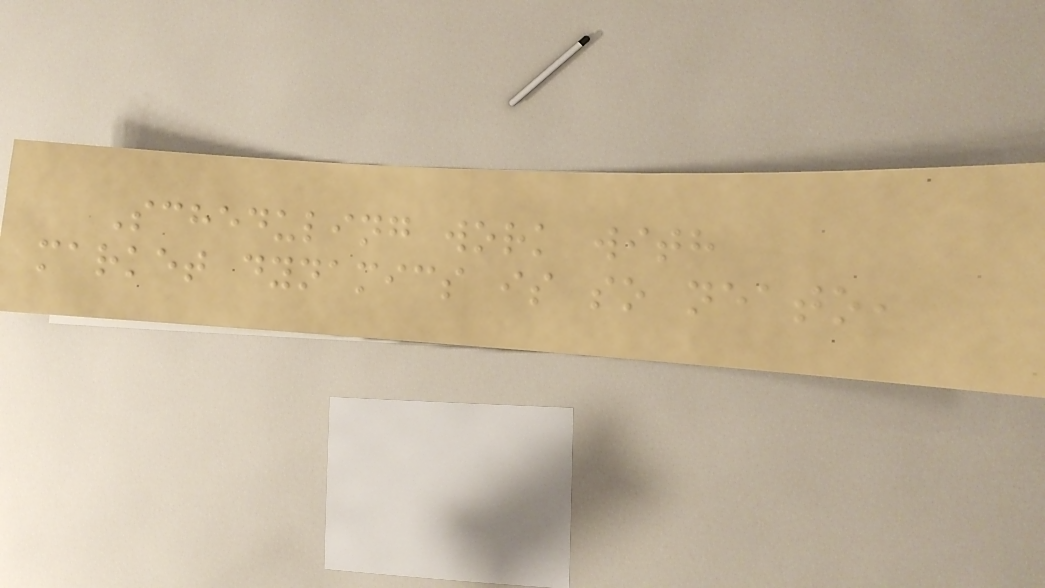Scheduling work with
market dynamics is so neato,
